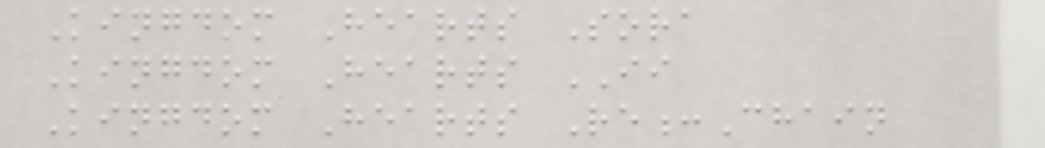Kingdom Hearts Sora
Kingdom Hearts II
Kingdom Hearts Re:Chain
